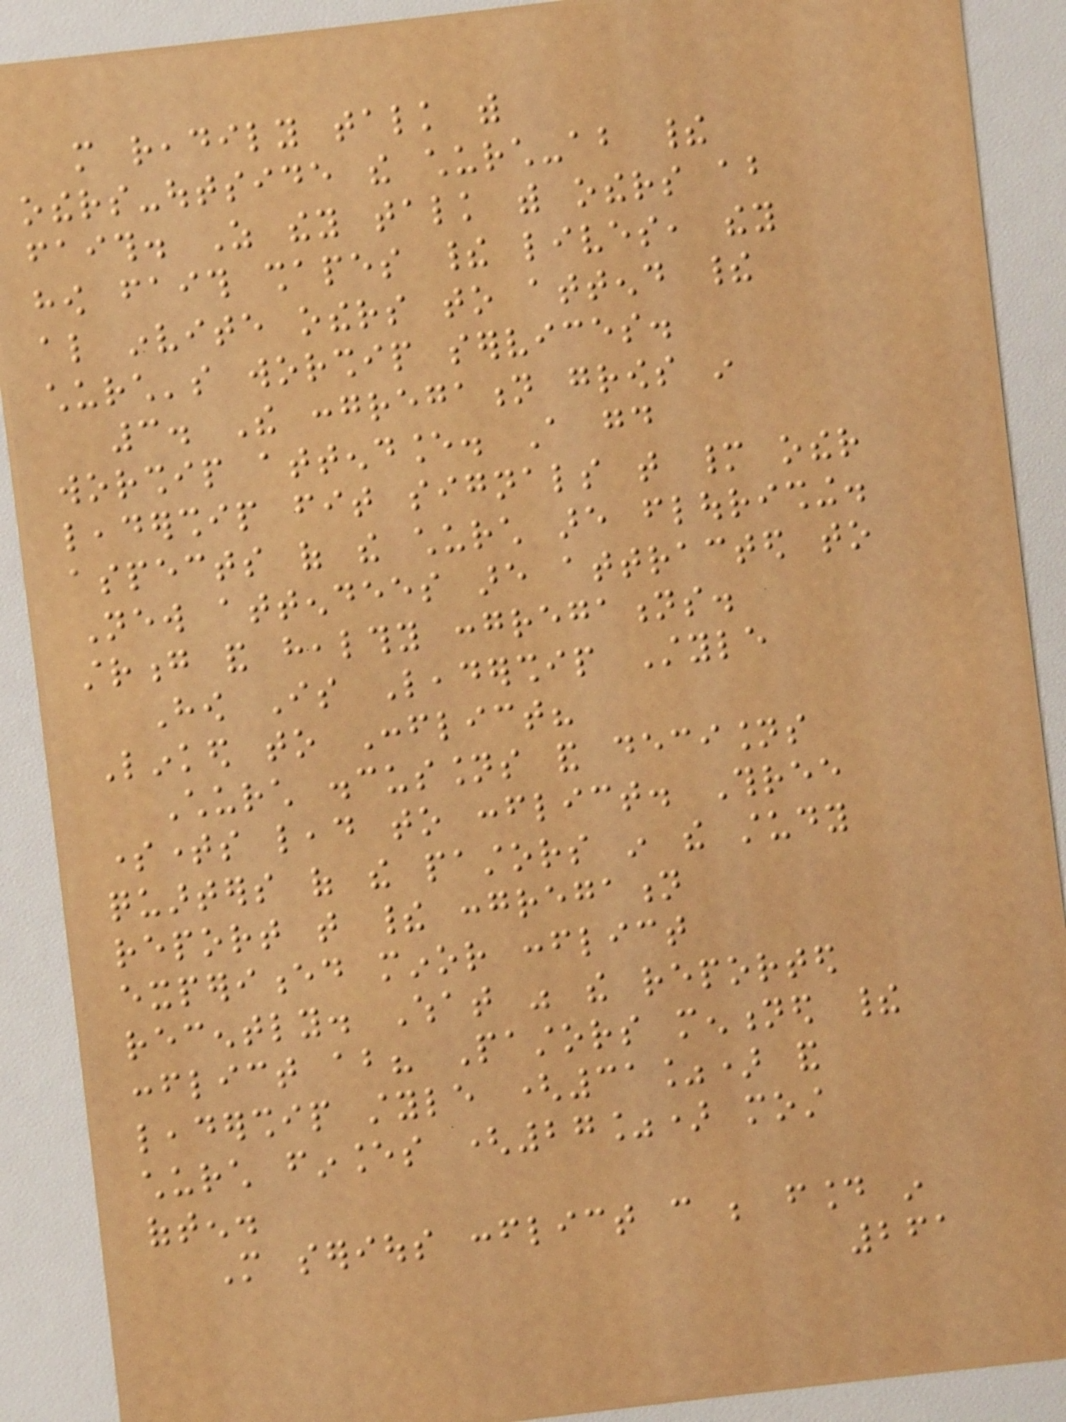more readily talk with
others-outside the church-about their
faith. As they talk with others about
how faith shapes their lives, they
also invite others to attend their
church's worship services.
3. The congregation grows in
worship attendance. A good
leadership fit signals that many other
aspects of the church are flourishing.
New attendees are attracted to
strong and healthy congregations.
How Is Leadership Style
Linked to Conflict?
Church discussions and decisions
sometimes lead to conflict. Three
quarters of the pastors in the study
report that their congregation
experienced minor conflict
recently. What was the reported
conflict about? Pastors mentioned their
leadership style (31%) and
church finances (27%) most
often.
More serious conflict can be found in
261
